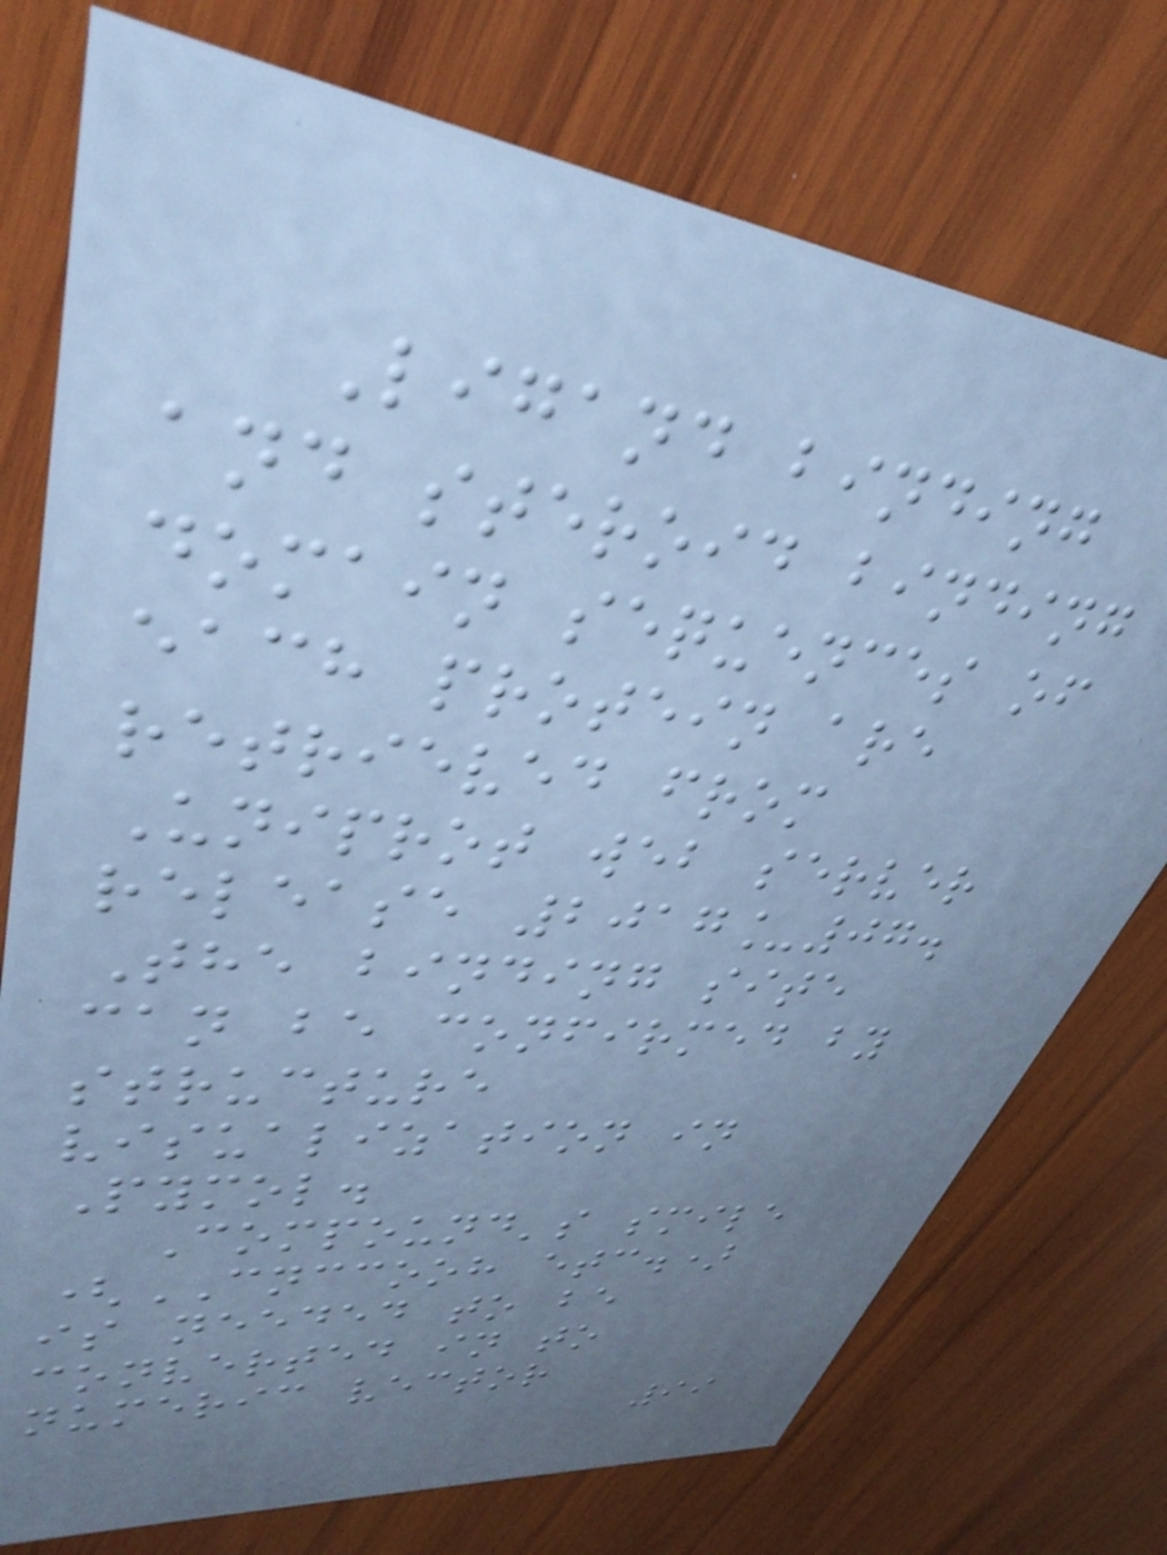Ligand binding
and steroid binding
domain sequences of
each protein are
retrieved from
Uniprot web server
release 2017_07.
The binding site
can be confirmed by
structure
visualization in
Pymol.
Compound's smile
(CNCCOOH etc.)
is needed to be
converted in to
numeric vector
99
